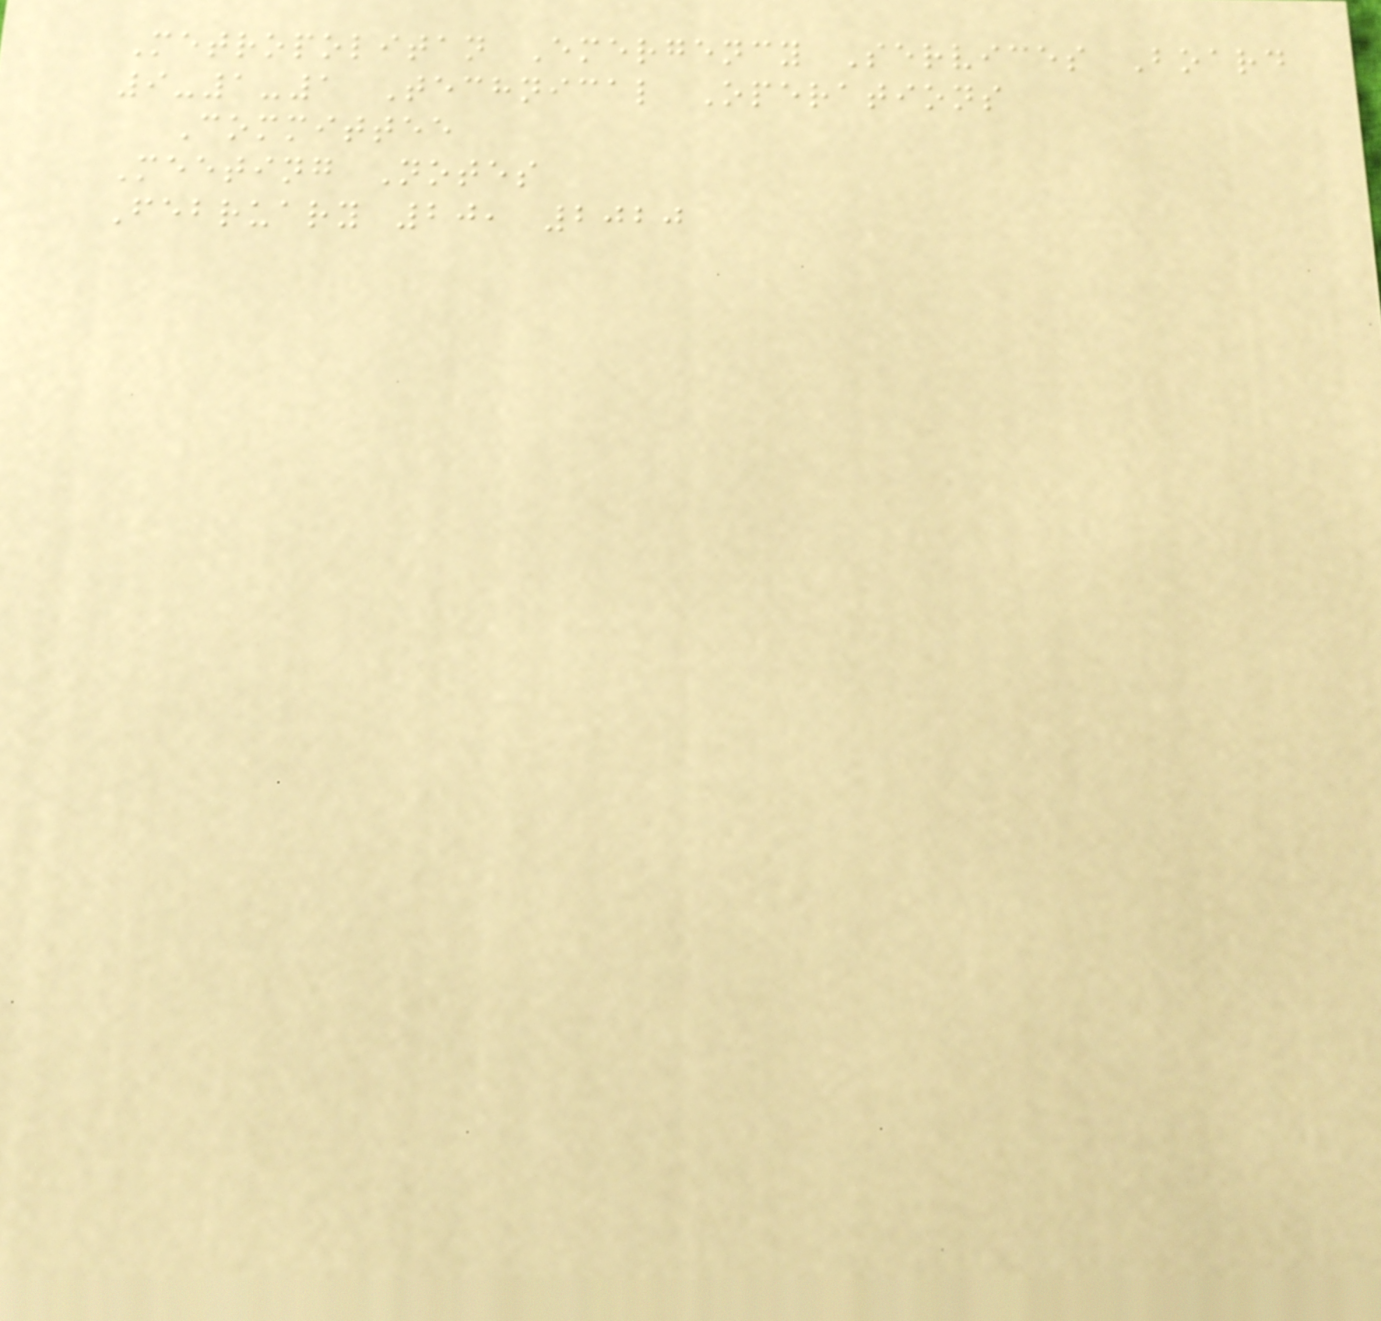Metropolitan Emergency Services Board
9-1-1 Technical Operations
Committee
Meeting Notes
February 20, 2020
